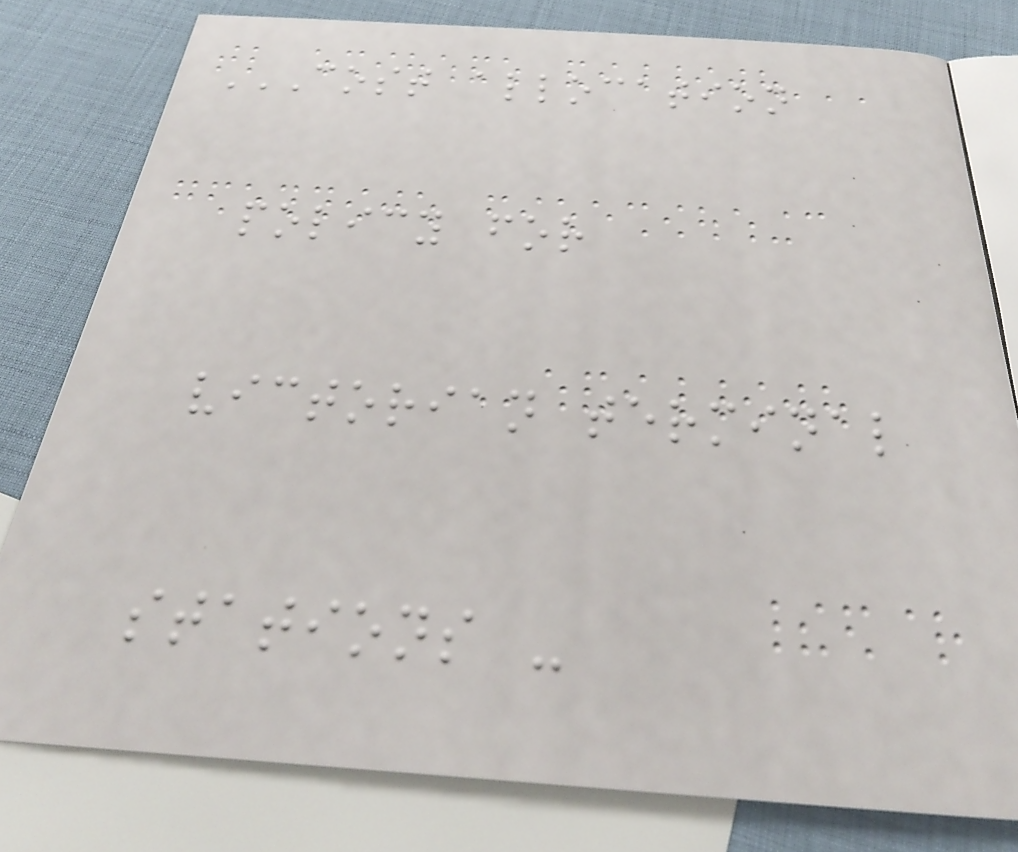COST ALLOCATION
POLICY FOR
VICTORIAN TERMINAL
STATIONS -
